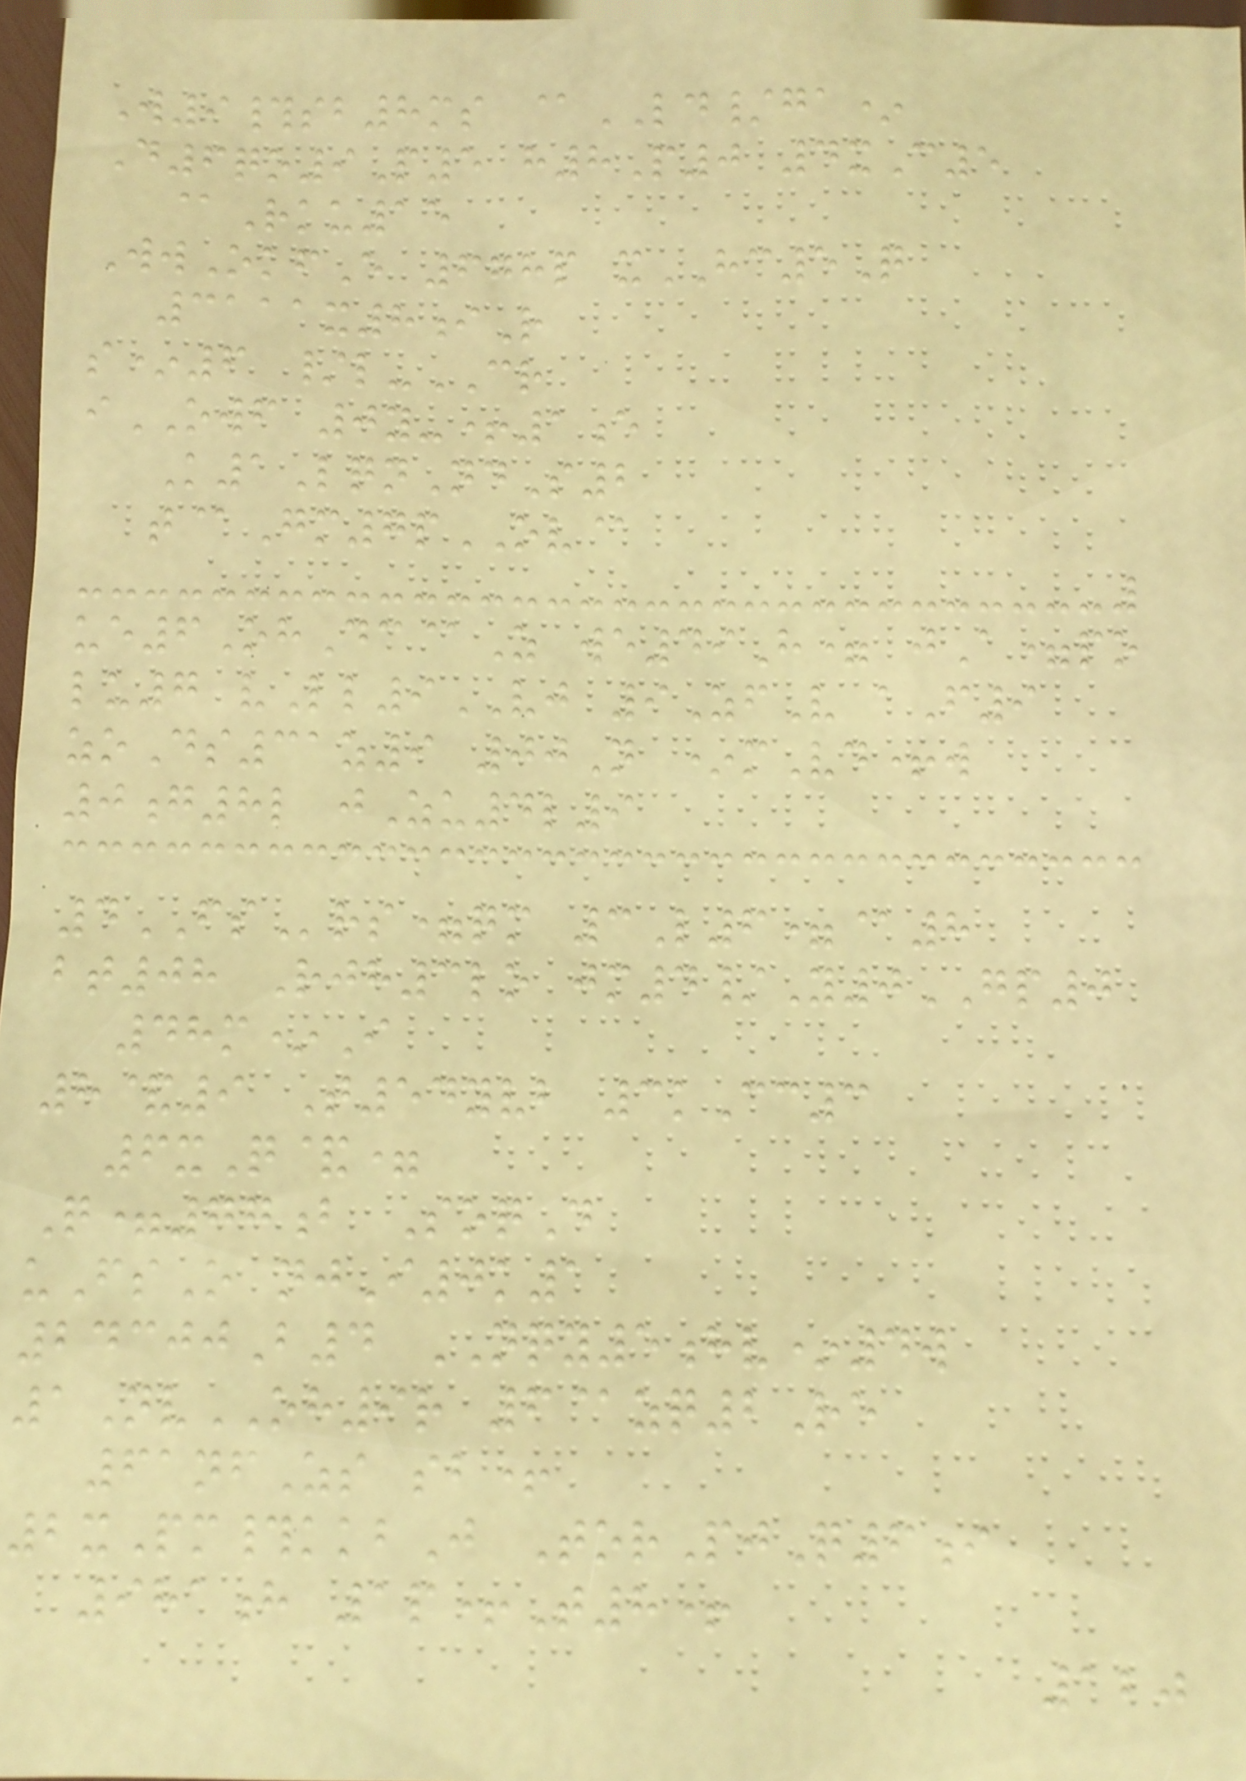W9#sb8ms @LD/ga*
D6qo9P5 h8P0 4xC5
@Rku15
WwOkfE 678p xHC5Q
3111x8iR
s*6 /l-CR
iOWF 0y-+1e
K1LqnNdS2
t@Gm7pOV@
ue6OhDc@Z we49H= jA=po
lu7 vLl9VJ 9ZfV aF9
zoDs31z9 00N *mVd+w
0g8l jZu4l9
4FSrs=qm 3L6=@8
bt08 Rjh3lo jm4/Y0GP0
48m*I
8&9 T54yvb 3kCc3
6xQ&=
Q=77b SoqD
uFsO njI0k1
24300B4 NQY5hv*4w
1NvOH9r 6@zq2Re
61nfZs sb+
2xPm#kkbJ TorPjQ6i
981h 1p+T8+
120
